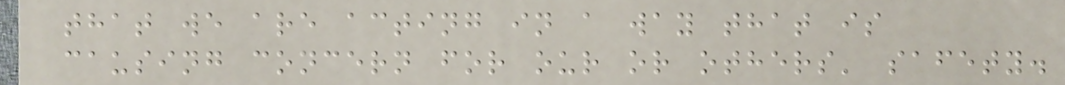that we are acting in a way that is
causing concern for our or others' safety.
